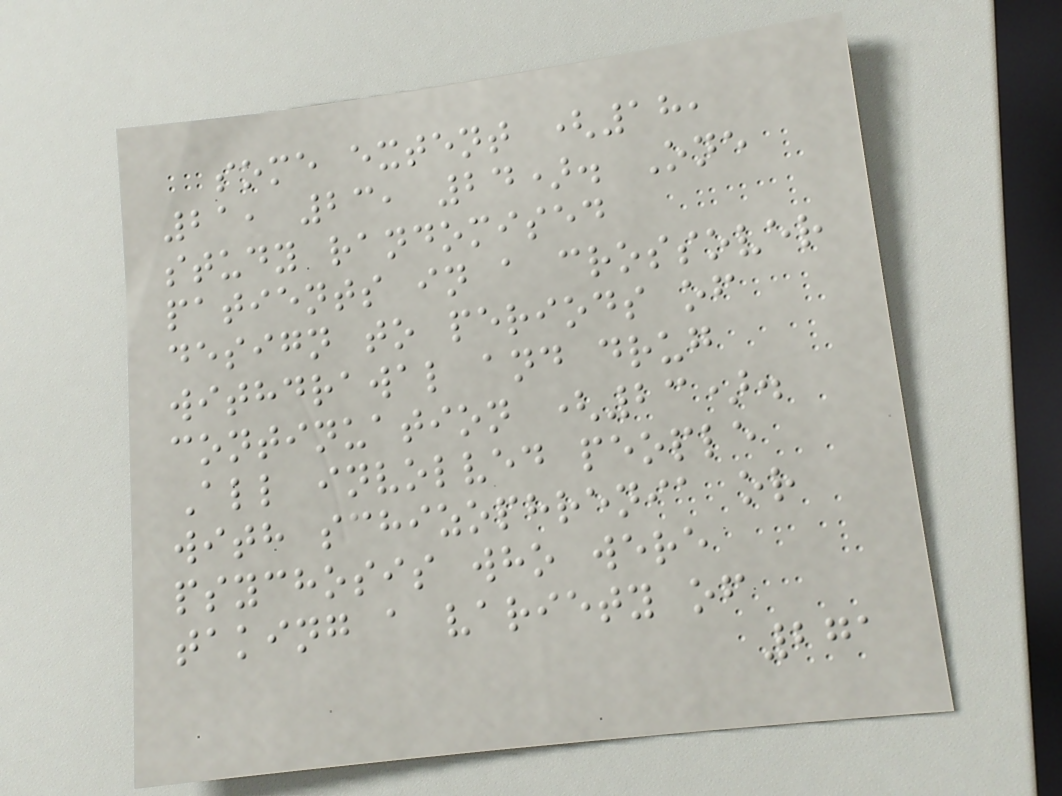some extent (18,
21, 23, 24). One
study randomised
patients in a crossover
design to periods of
withdrawal and drug
continuation (23).
All involved people
with schizophrenia or
psychosis who were
taking a variety of
271
